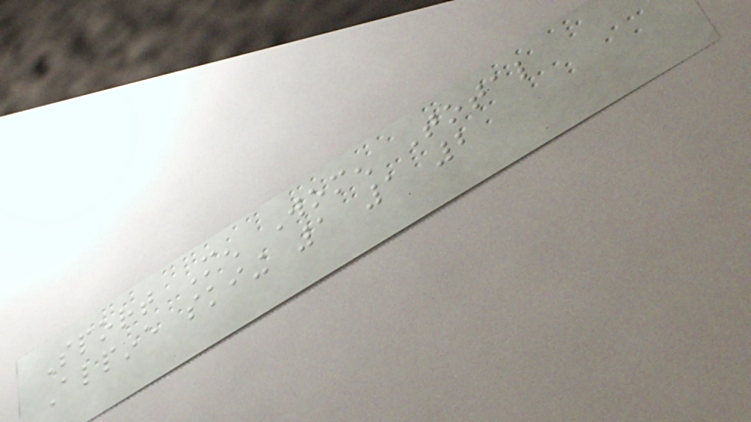Sport Men Women Total
Alpine skiing 1 1 2
